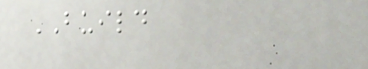BUILD
